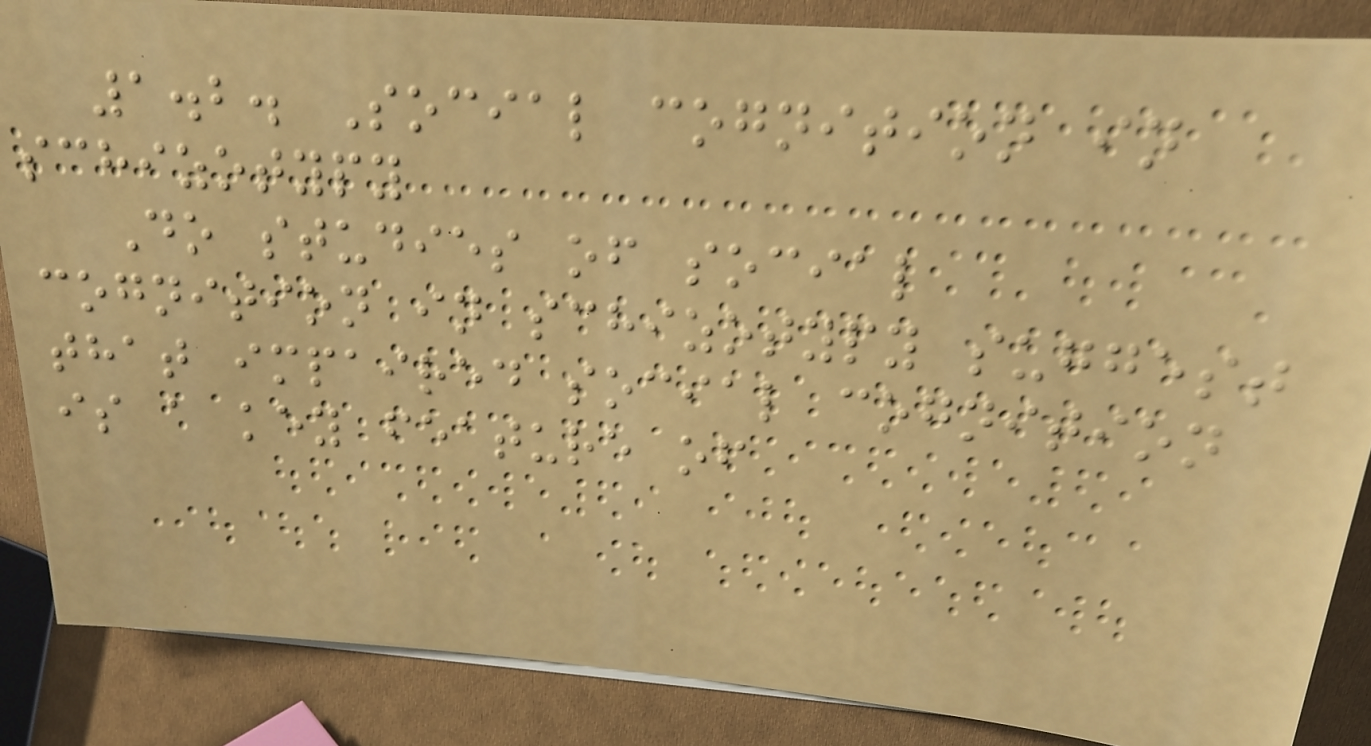1.2. Social cognition in
schizotypy
Do studies of social
cognition in schizotypy suggest
that impaired social cognition
is a key feature of
